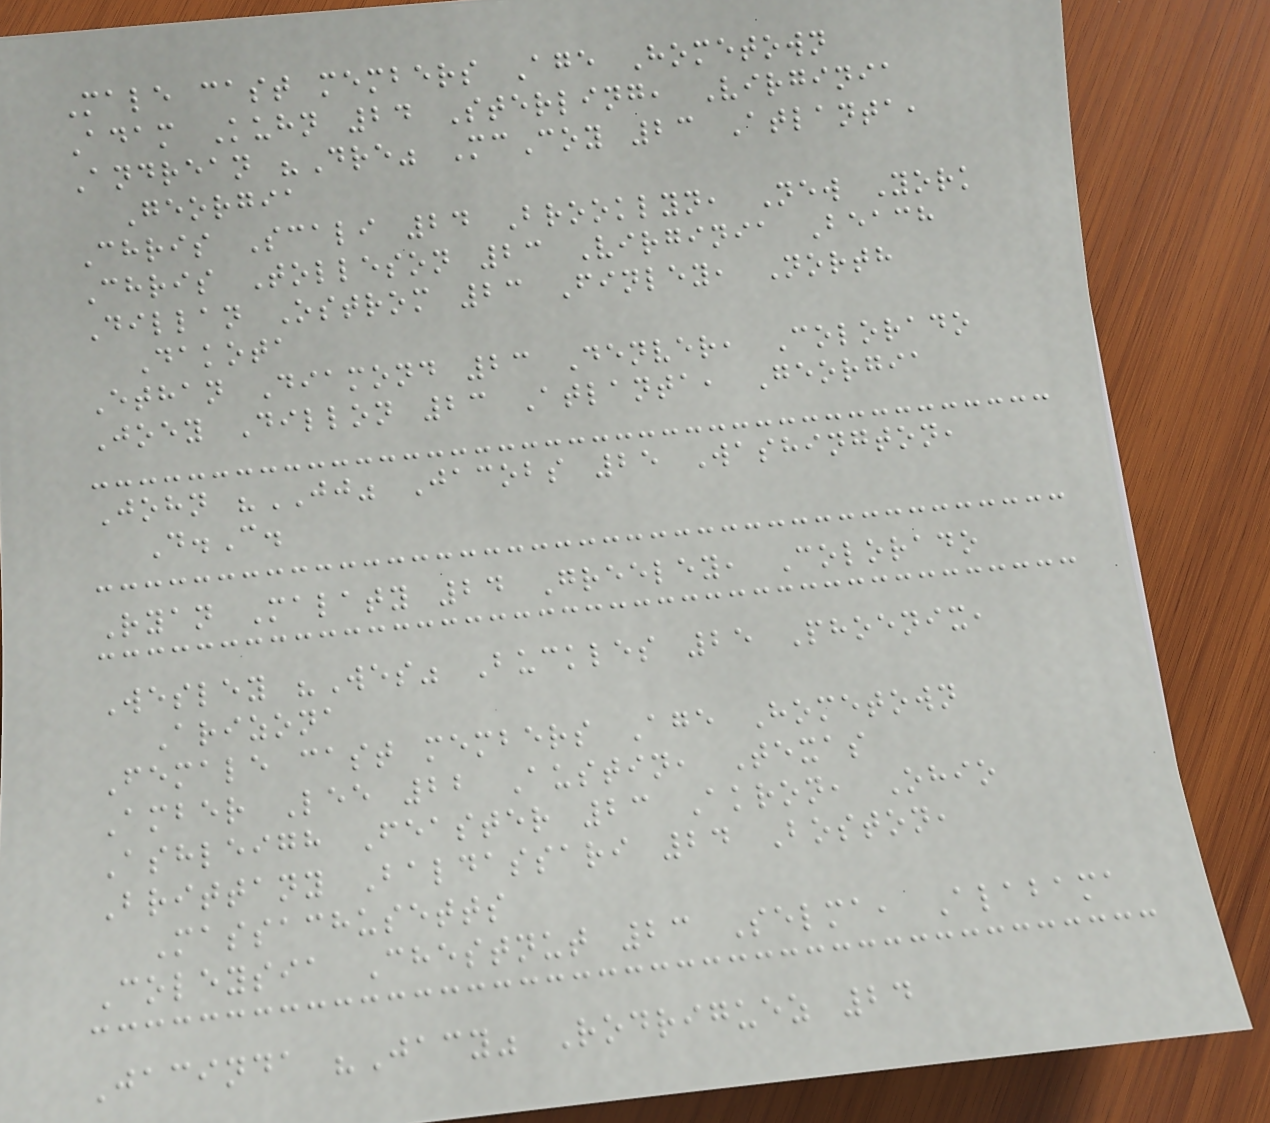Male cast members Age Hometown
Adam Kuhn 24 Sterling, Virginia
Andrean "Dre" McCoy 23 Atlanta,
Georgia
Chris Scali 24 Brooklyn, New York
Chris Tolleson 23 Virginia Beach
Dillan Ostrom 23 Finley, North
Dakota
Ethan Diamond 23 Denver, Colorado
Joey Dillon 23 Atlanta, Georgia
John "JJ" Jacobs 25 Washington,
D.C.
Ryan Malaty 24 Greeley, Colorado
Wesley "Wes" Buckles 25 Phoenix,
Arizona
Female cast members Age Hometown
Amber Lee 22 Austin, Texas
Ashleigh Feaster 23 Akron, Ohio
Brittany Baldassari 24 Boston,
Massachusetts
Coleysia Chestnut 23 Selma, Alabama
Jacinda "Jacy" Rodriguez 24
